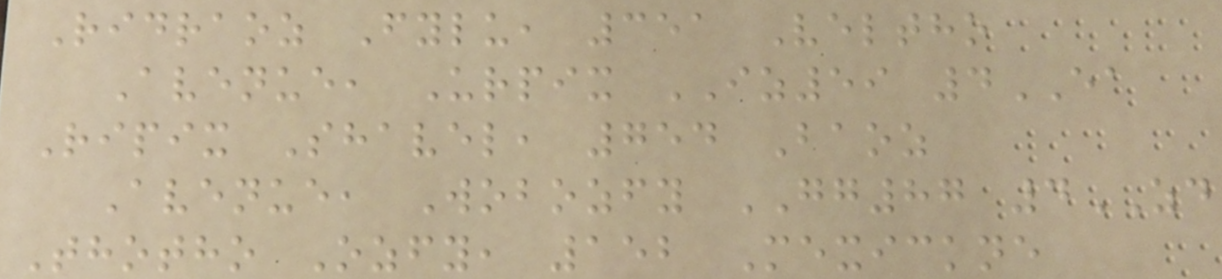Ridraoz Fylu, 351 Veltho
Avenue, Urpix IZ59 4EA
Ripix Shavel, 754 Baoz
Avenue, Wobozfy GG87 4ZD
Thotho Ozfy, 152 Mexickne
